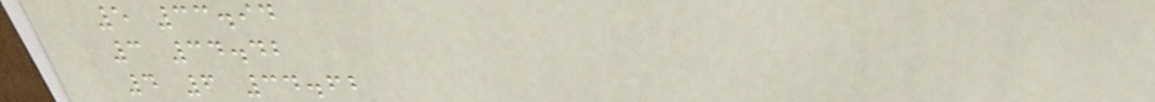5 33.94
3 34.42
4 6 34.62
